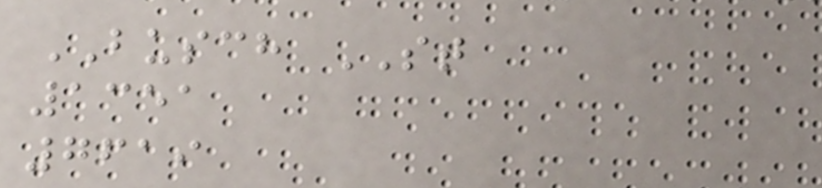BUSCH ST
1351
7619
